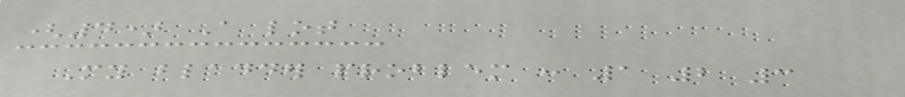(4) A lot
My bladder problem : 1 2 3
